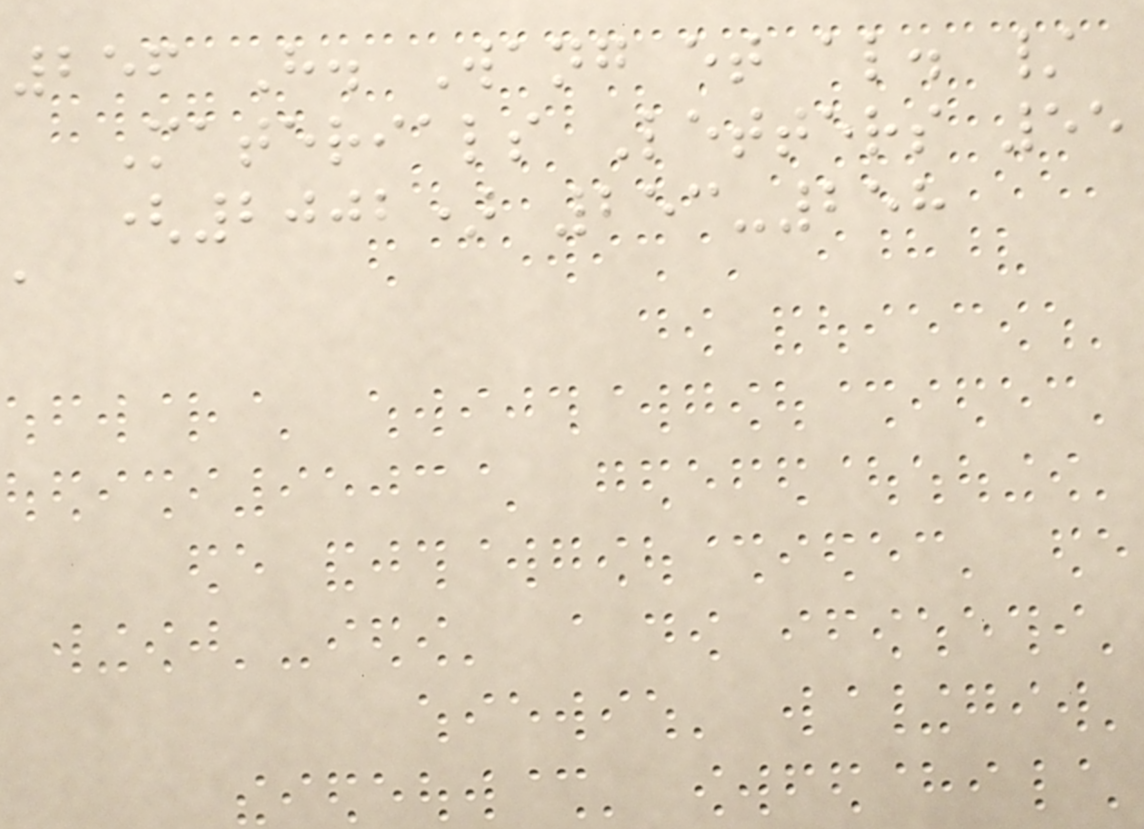256 H. Wang et al. /
Materials Letters 55
(2002) 253-258
a
